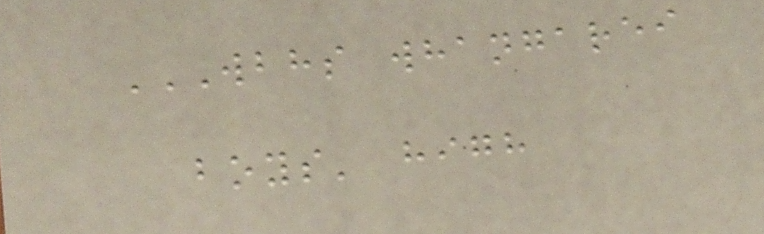WBHS WHANGAREI
BOYS' HIGH
